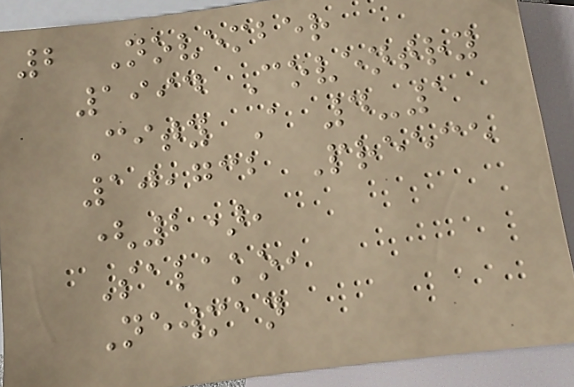2 November
1994 Coventry
City A 4-1
10,732 Preece
(2),
Salako,
Newman
